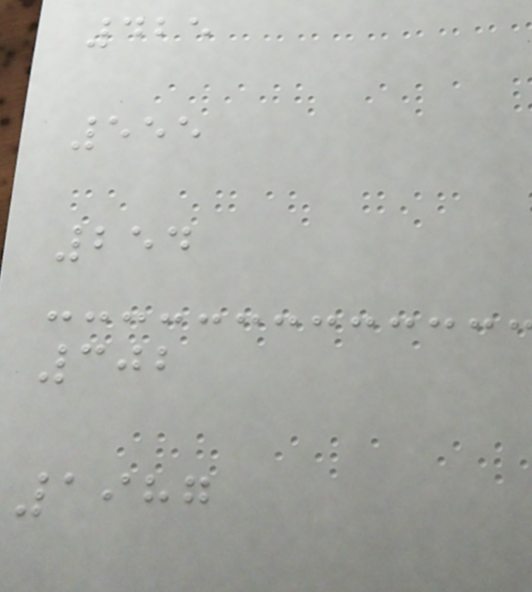425
555
254
302
1987
